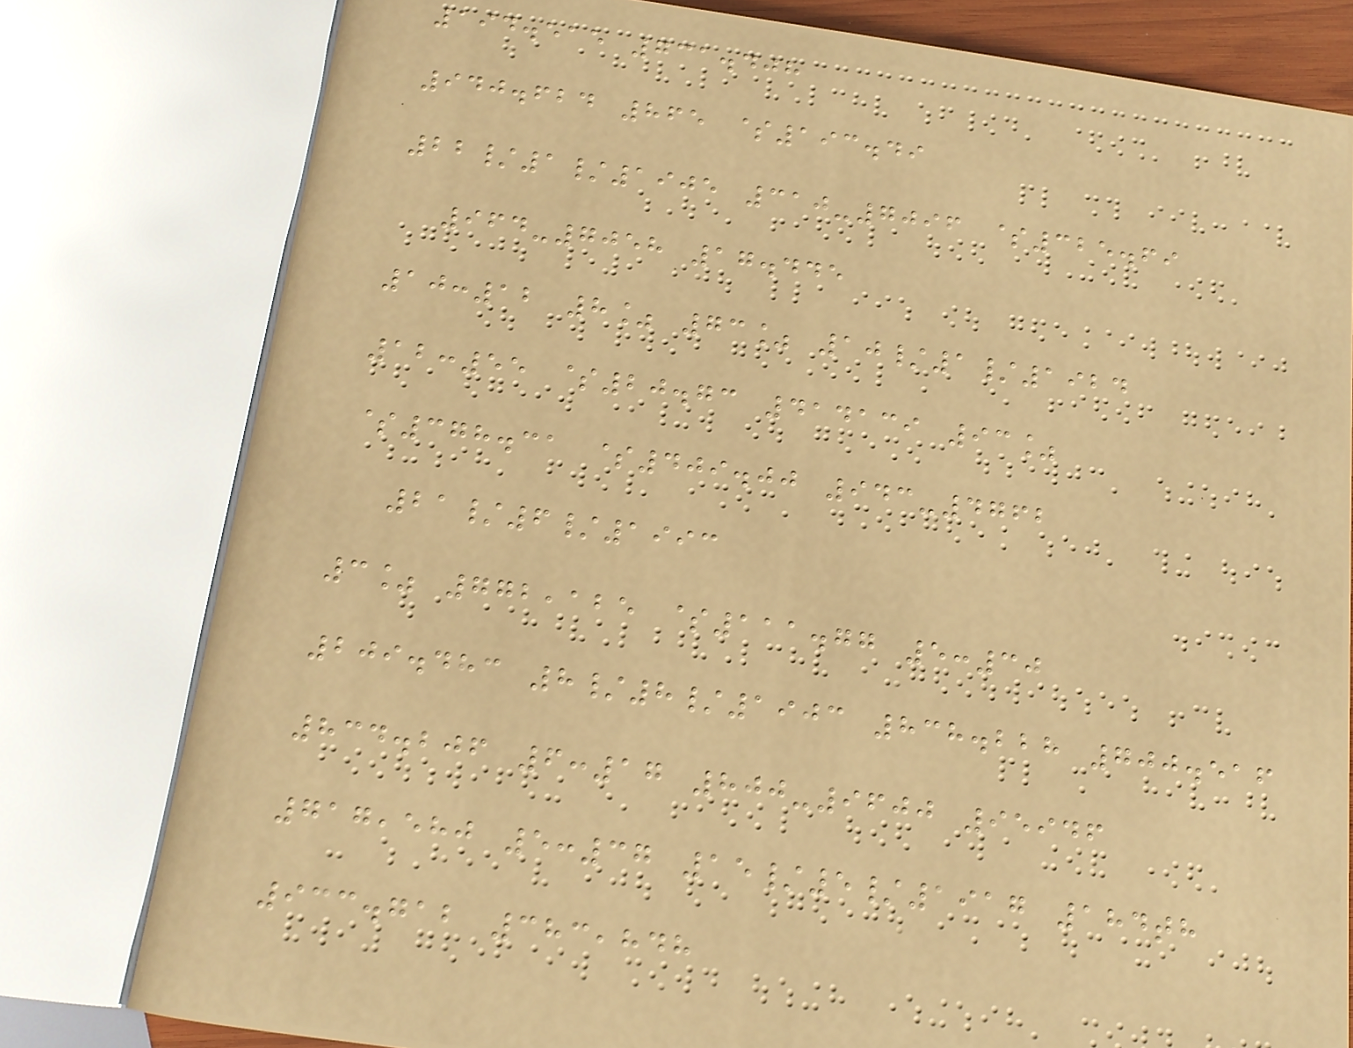194.515 731.408
940.624 865 $193.49
22/1/1905 310-7096 $325.69
964-7058 17.445
10:12 8% 73% 10/1/1924
12:55 $20.73 414139 93%
$378.31 $409.00 943-4762
21/6/1993
3% 772,125 $111.77 5:30
209.483 8/8/1903 838.228 700.516
834.206 6:17 800-9600 95946
717,580 5:37 15/5/1917 184th
933.712 383,848
